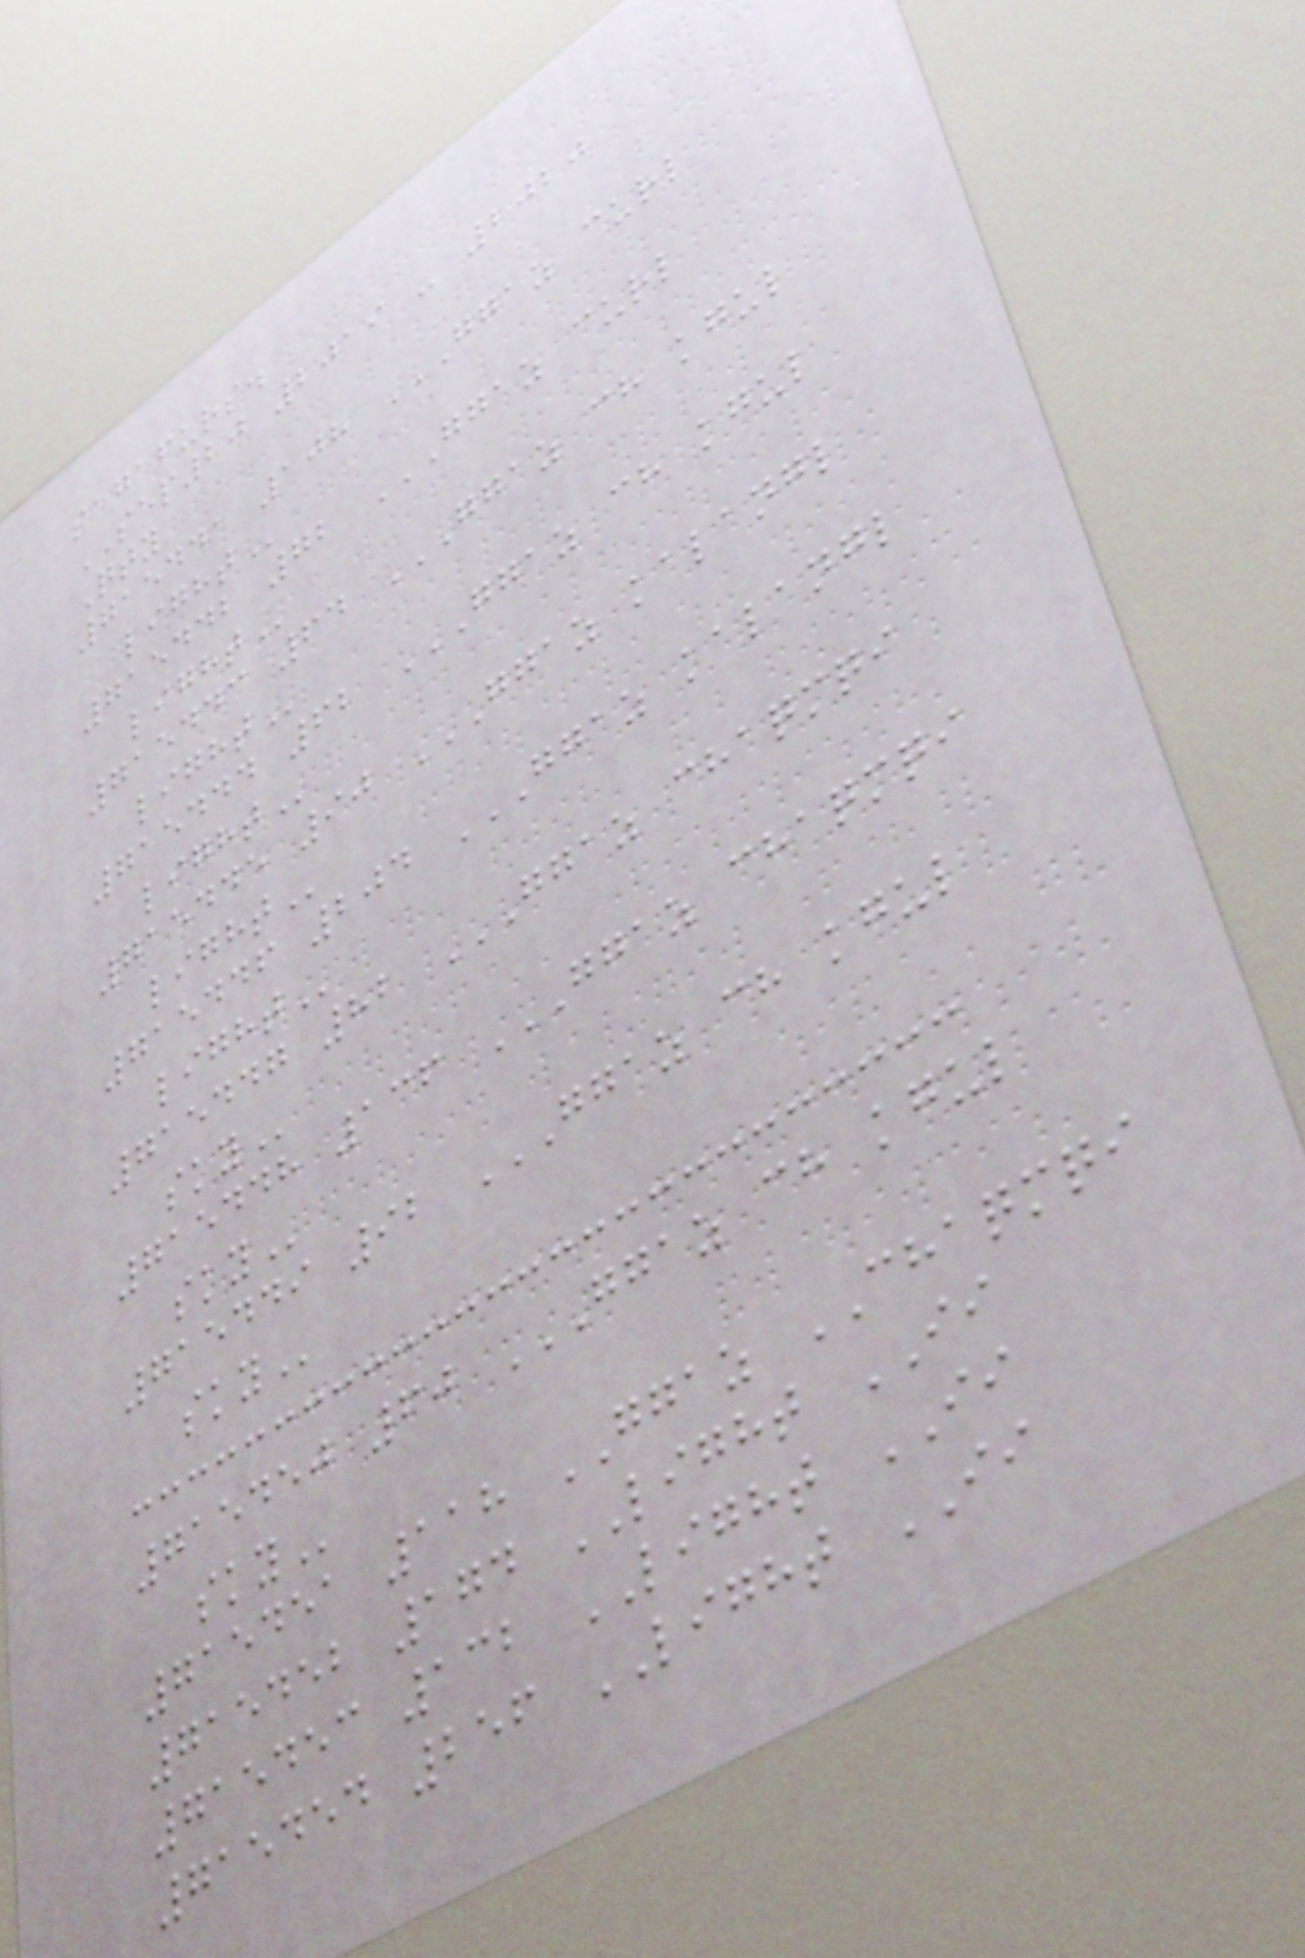sagafurs.
SEP20 2019 - 2020
Qty
715441 108 GGAZ CURL
LIGHT
715442 72 GGAZ CURL
LIGHT
715443 64 GGAZ CH KGUL
LIGHT
715444 62 GGAZ CH KGUL
LIGHT
715445 90 GGAZ KALANGL
LIGHT
715446 204 GGAZ KALANGL
LIGHT
715447 82 GGAZ CHAQMQI
SKY
715448 136 GGAZ CHAQMQI
SKY
715449 92 GGAZ CH KGUL
SKY
715450 60 GGAZ CH KGUL
SKY
715451 118 GGAZ CHAQMQI
715452 174 LIGHT II
715453 132 LIGHT II
715454 256 LIGHT II
